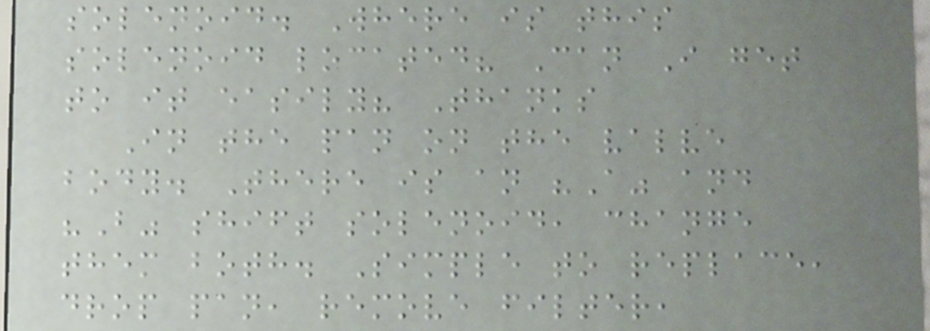solenoid. Where is this
solenoid located? Can I get
to it easily? Thanks
In the pan on the valve
body. There is an "A" and
"B" shift solenoid, change
them both. Simple to replace,
drop pan, remove filter,
